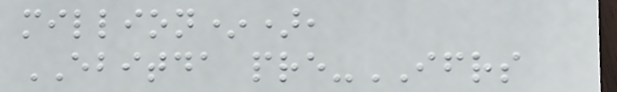million*),
EBITDA pre-IFRS
